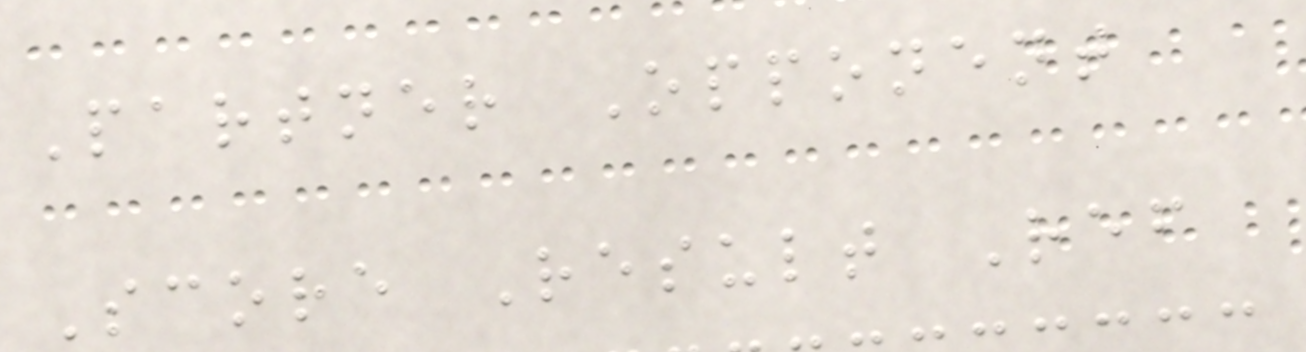Partner Opponent
Score Result Ref
